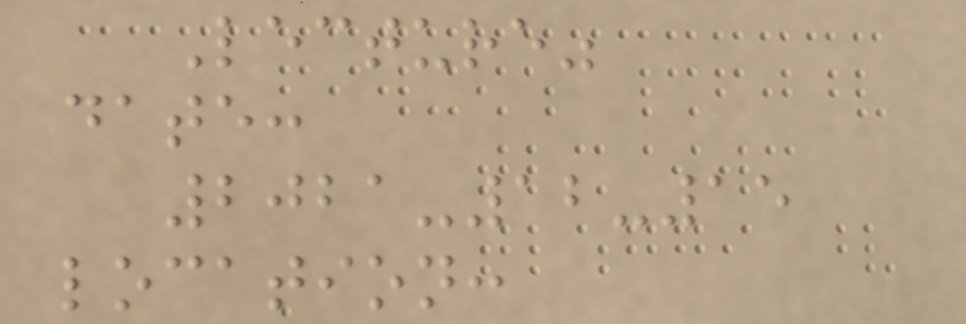Lecture"
date:
2021-12-15
location:
